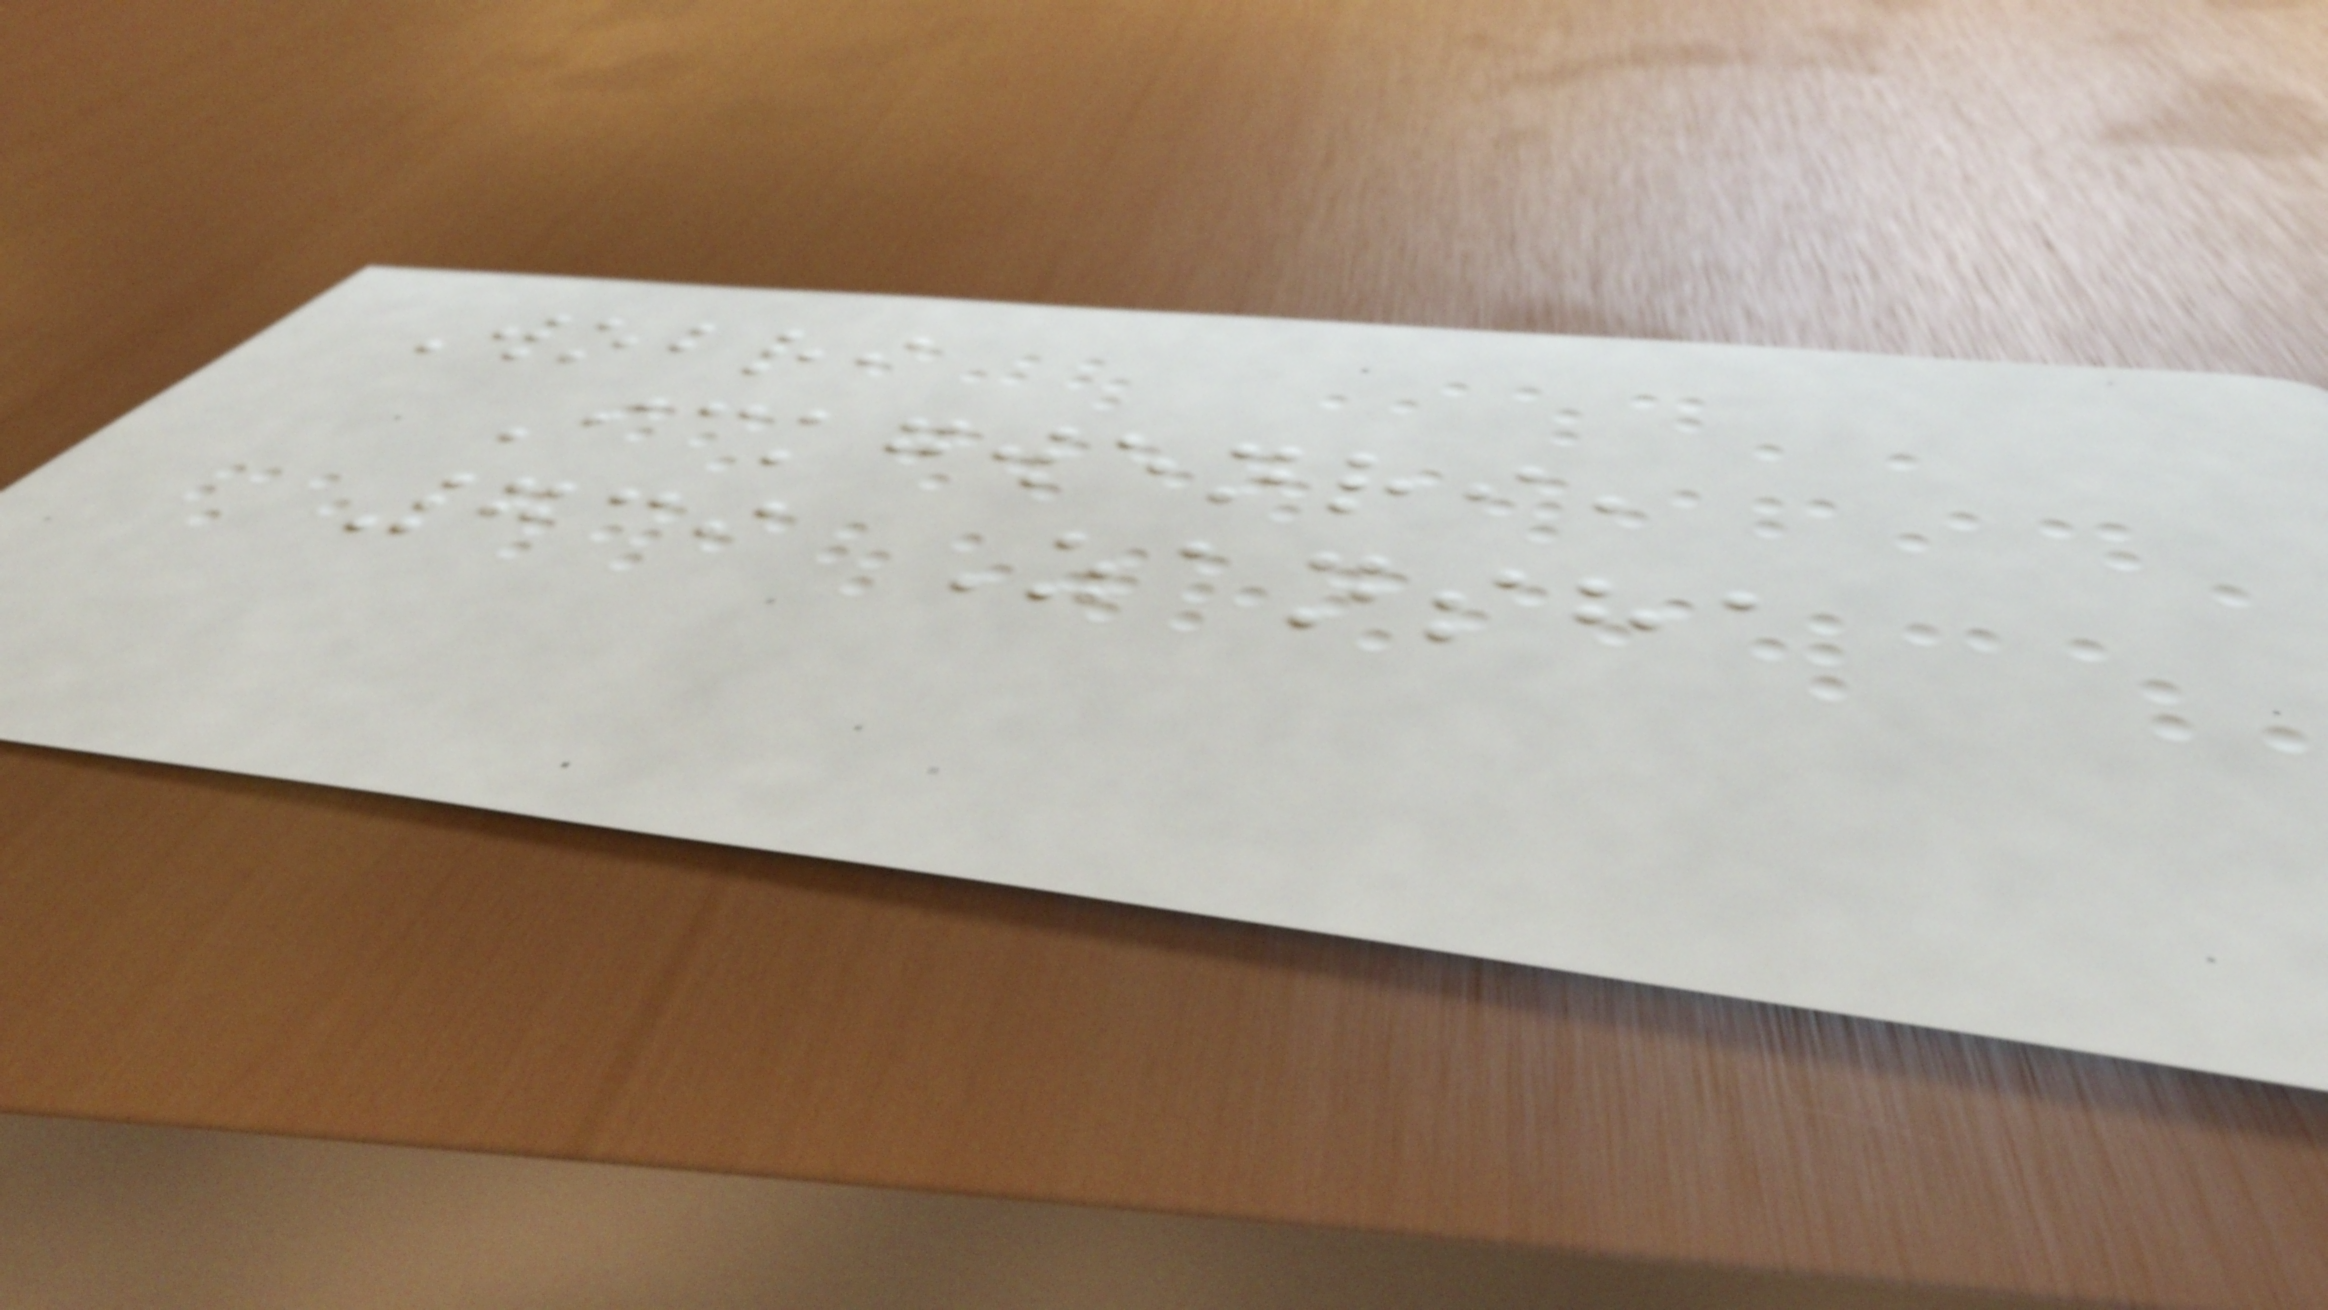Wobri
Ickgwenri,
739 Zansha
